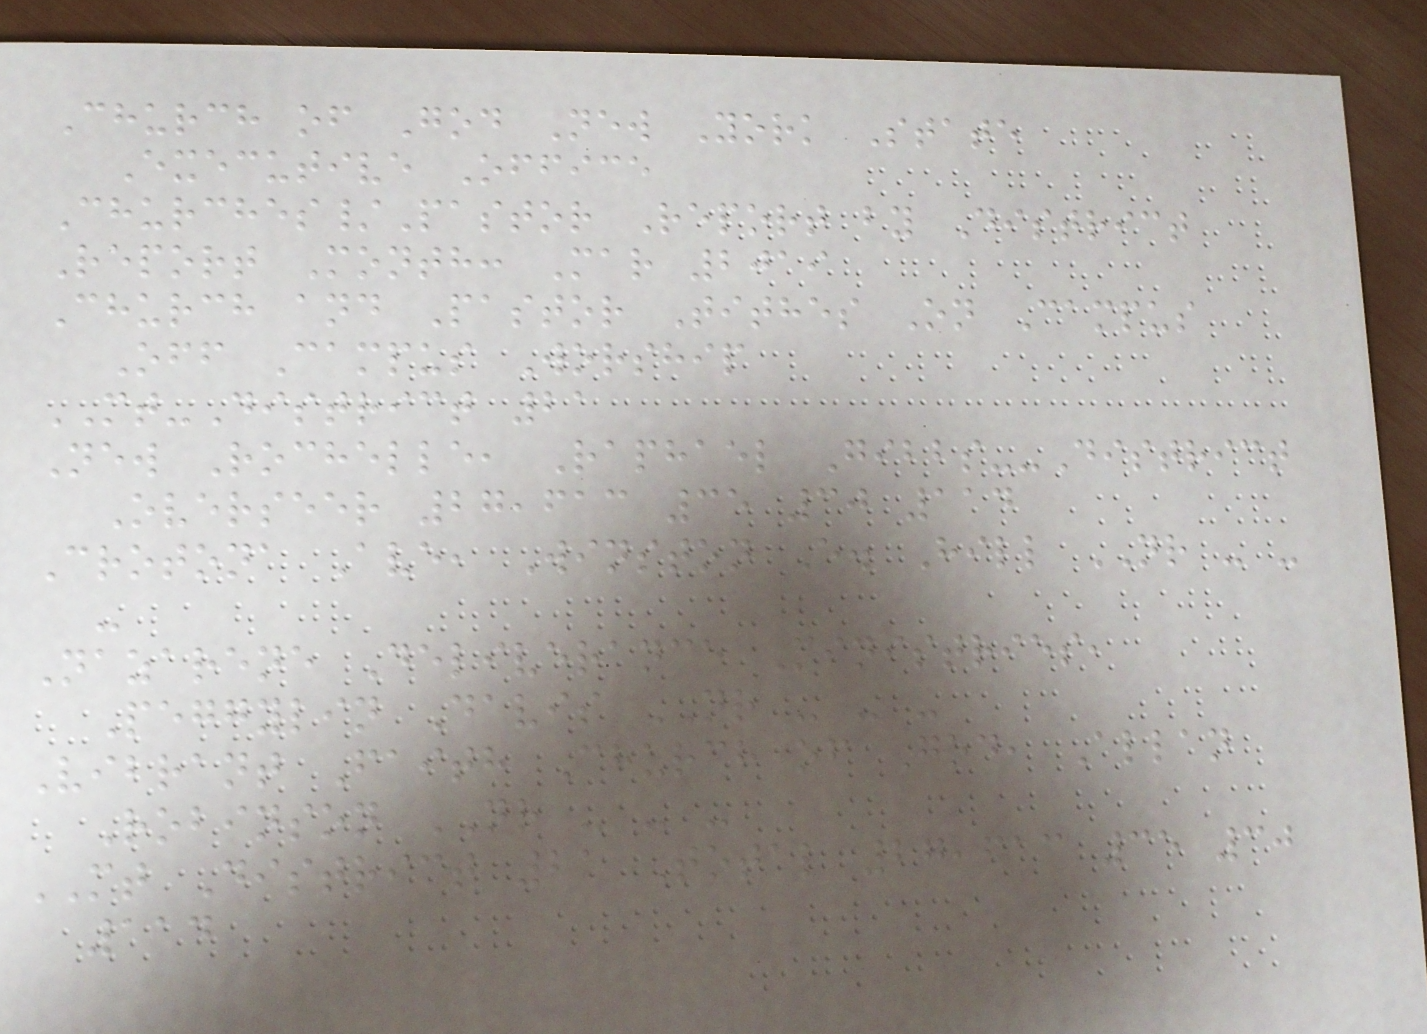Church of God New York State
Executive Office
Churches/Pastor Report by District
Report Month: Mar 2019
Church and Pastor Tithes On Campus
Off Campus Worship
MT-District 21
New Rochelle, Raphael Gibbs--District
Overseer 27,613 35 30 114
Crotona Ave, Winston E. Hill NR - -
-
Nazarene Deliverance Ministries,
Peggylin Davis NR - - -
Vibrant Faith Church of God, Allan
Robinson NR - - -
MT District 21 Total 27,613 35 30
114
